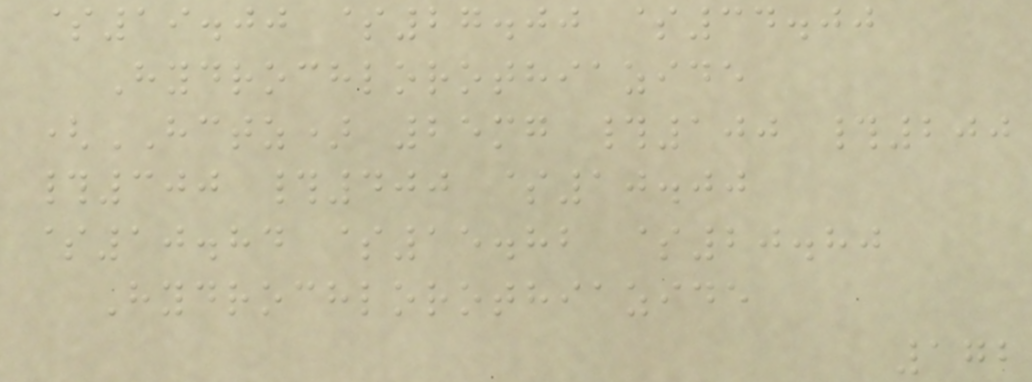$19.00 $27.00 $34.00
Hydrochlorothiazide
(HCTZ) 25mg #100 #200
#300 #400 $10.00
$10.84 $15.82 $20.80
Hydrochlorothiazide
172
